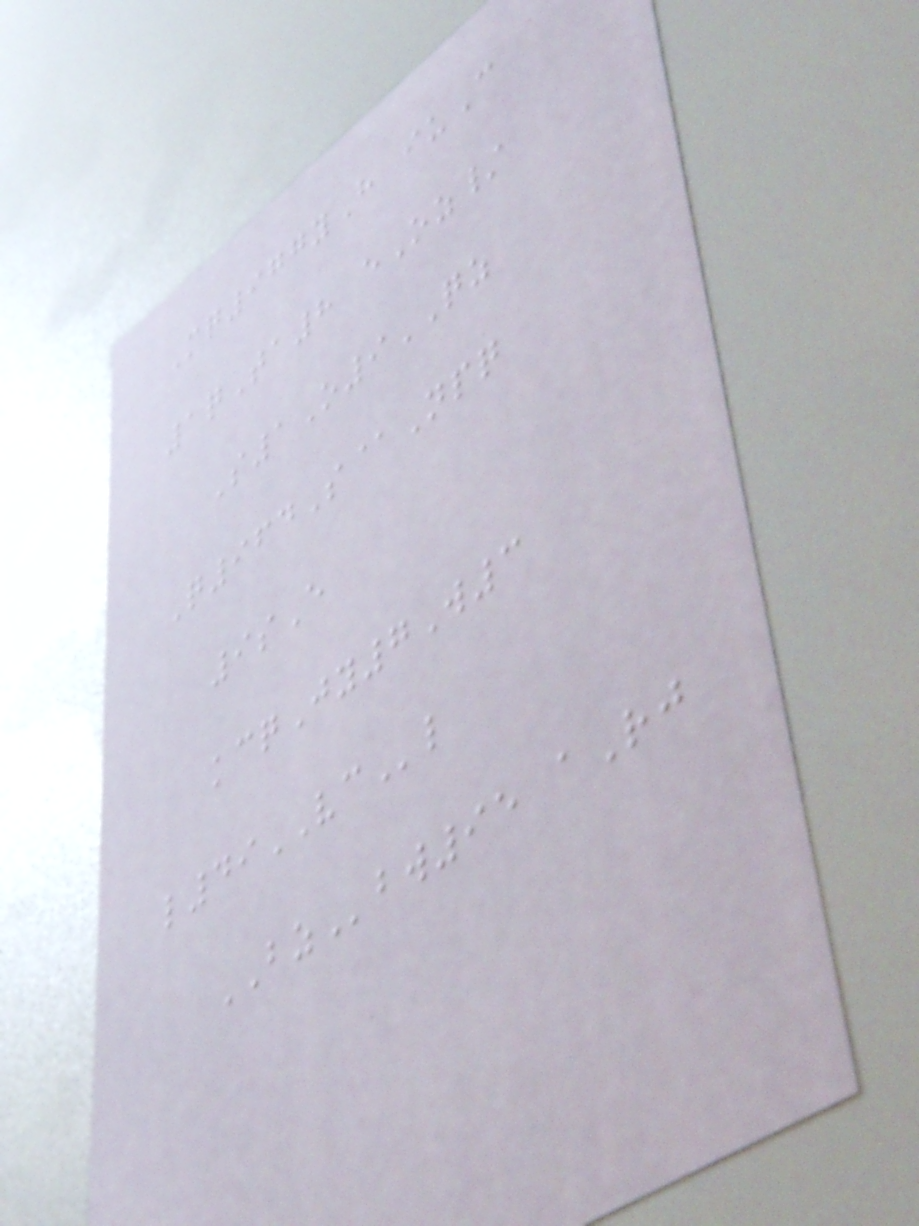Mq977yH iuC
1qTa8 eOz/
S1O9QZ
Q964S@Npq
9sE
kcqJy7W3
l49VCl
BZbw95 aRj
